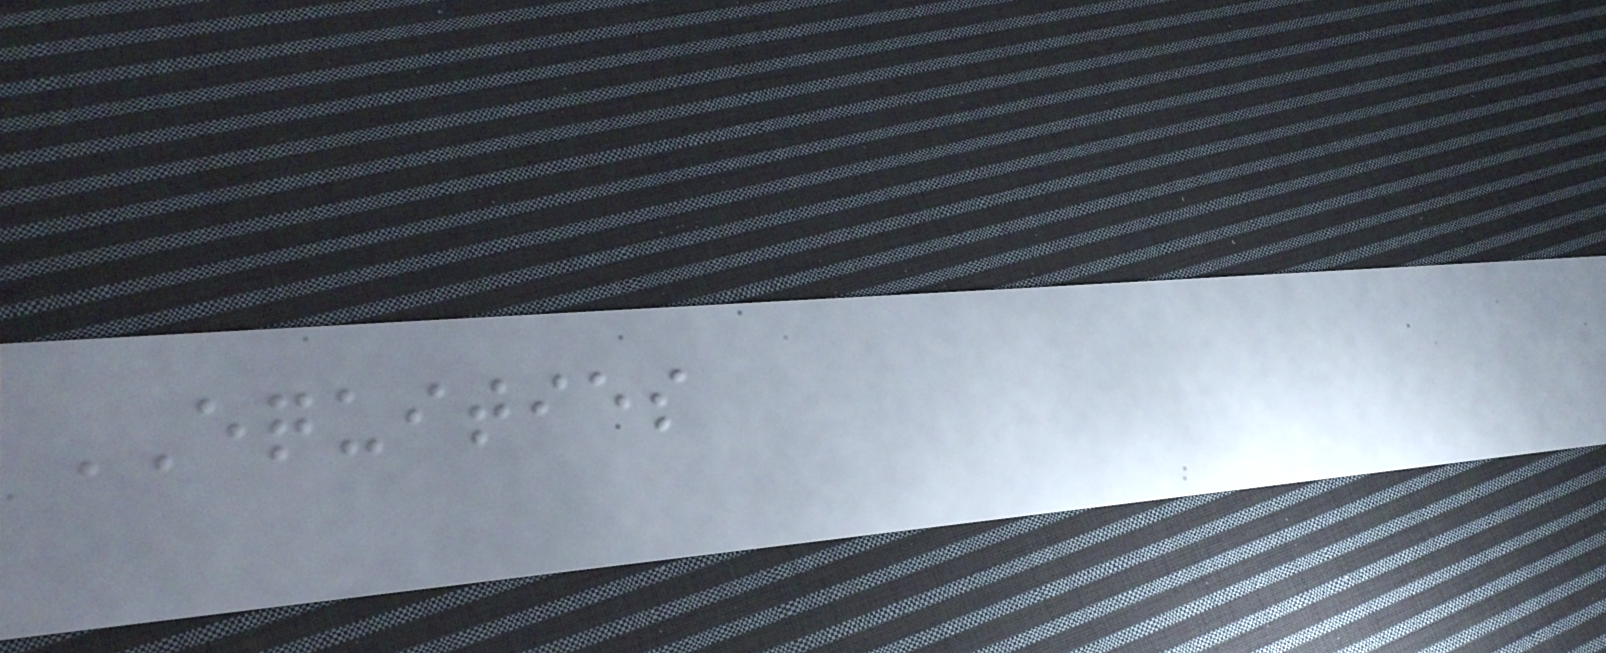EQUITIES
